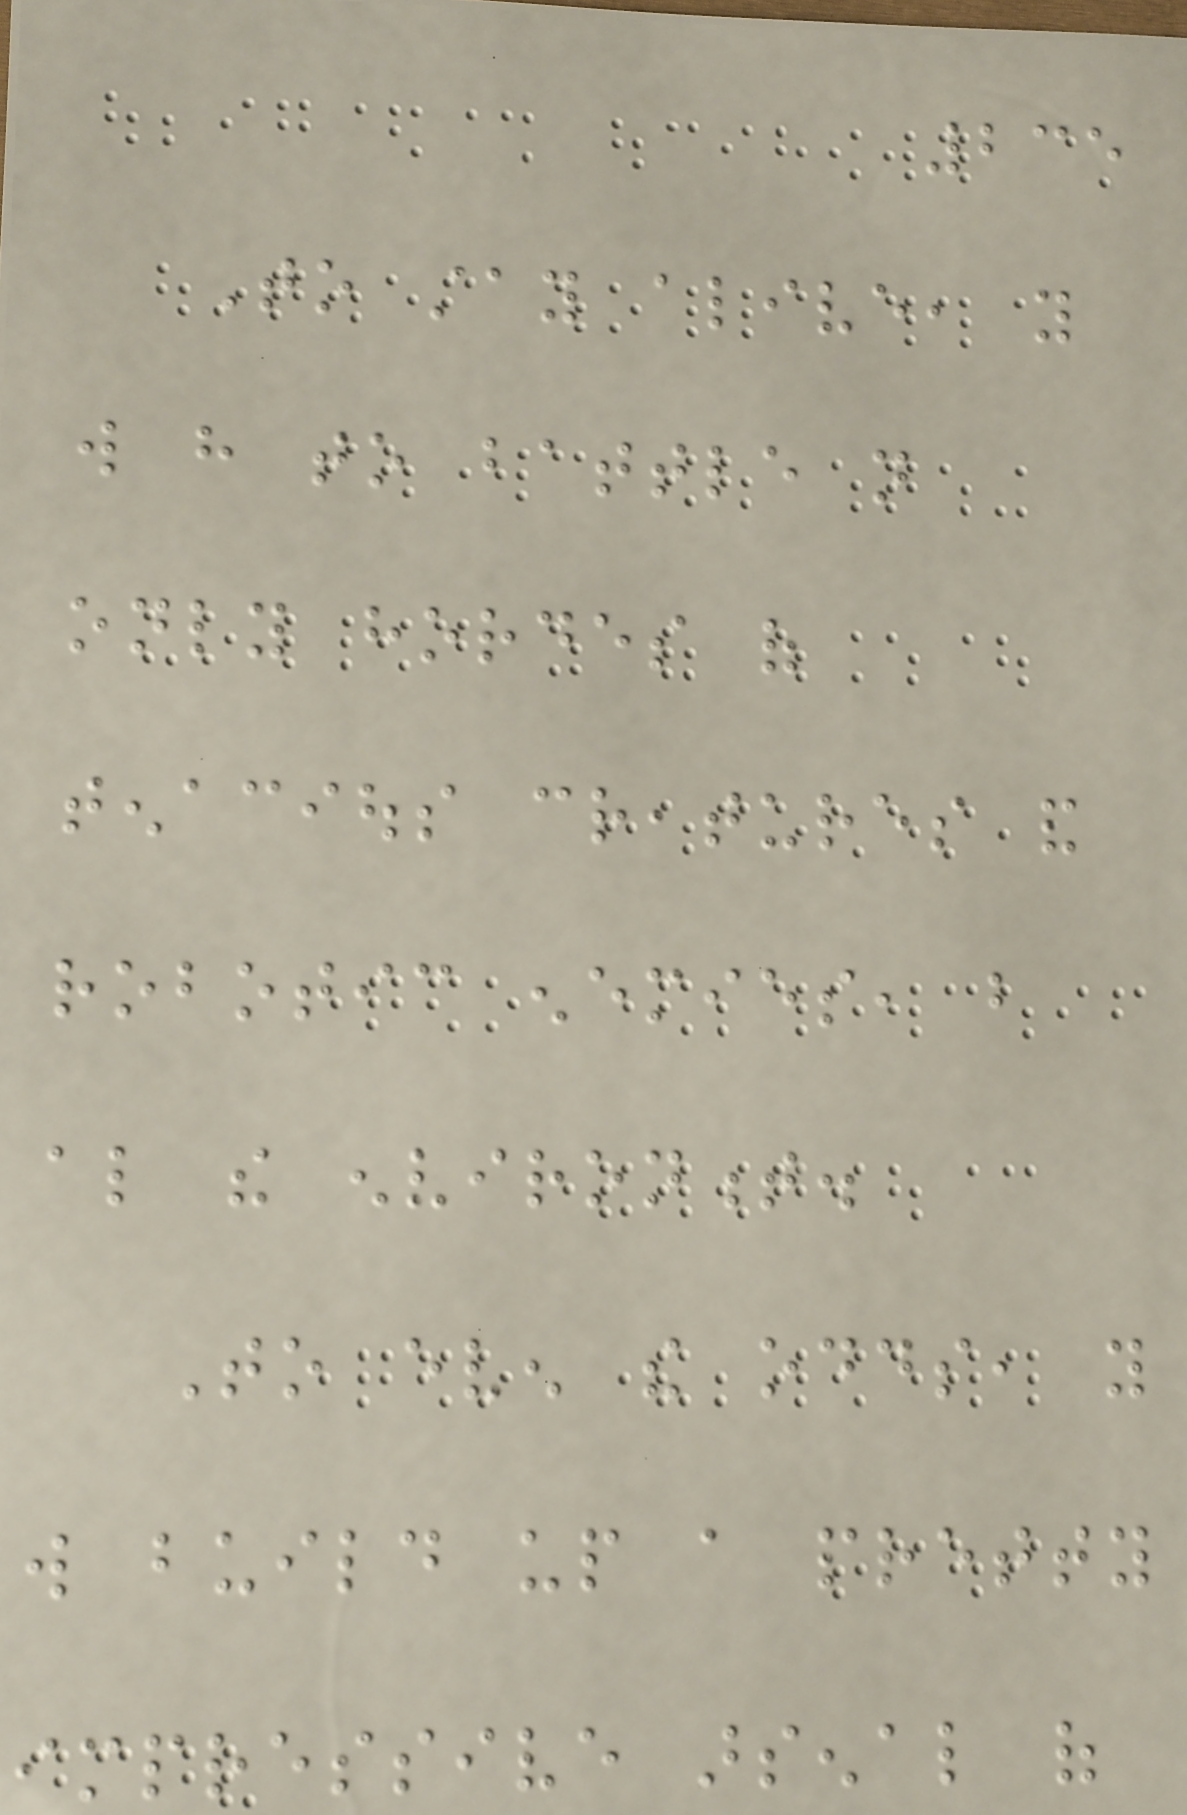235
To stay alive, you
will have to battle not
only hordes of
tenacious creatures and
robotic enemies, but
also the environment.
To even the odds, you
will build up a pretty
impressive arsenal of
